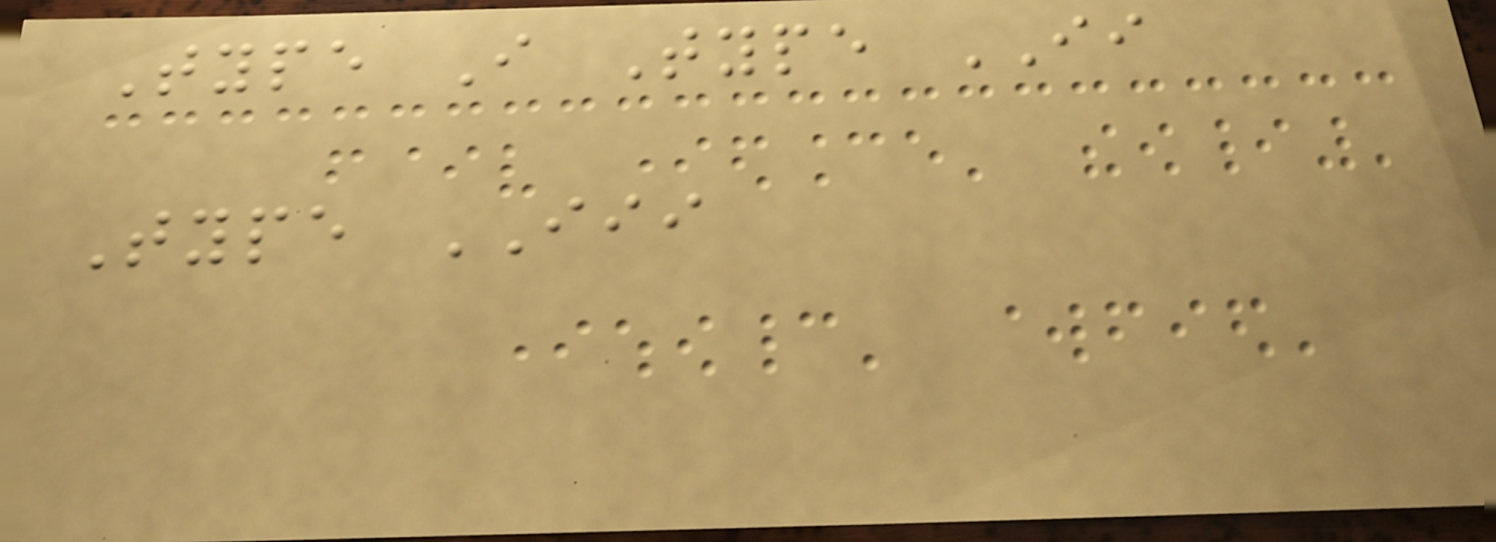Type I Type II
Type III
